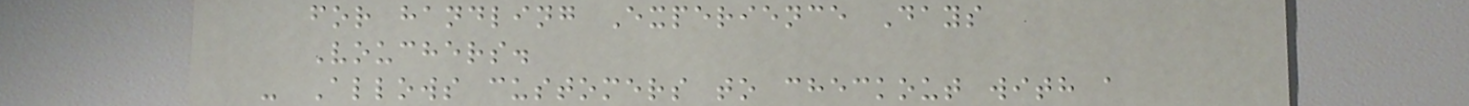for handling Experience Days
Vouchers.
- Allows customers to checkout with a
